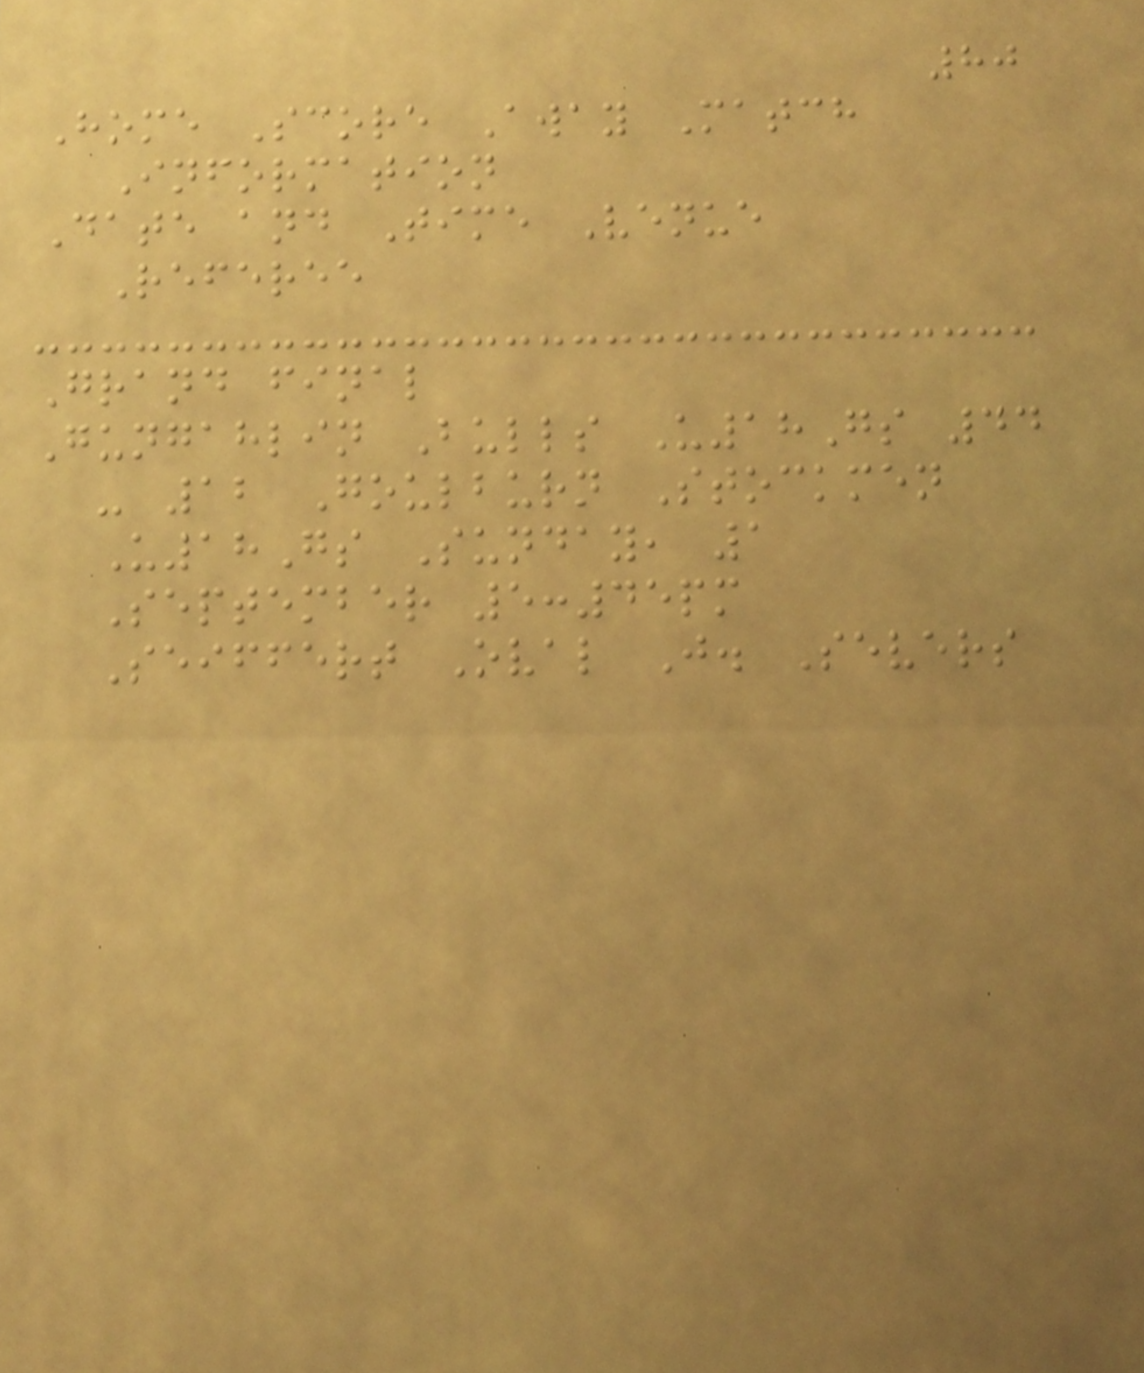80
Home Score Away Match
Information
Date and Time Venue
Referee
Grand final
Gungahlin Bulls U18Gs 44
- 12 Goulburn Stockmen
U18Gs Sunday, 1
September 5:45pm
Seiffert Oval J. Severs
